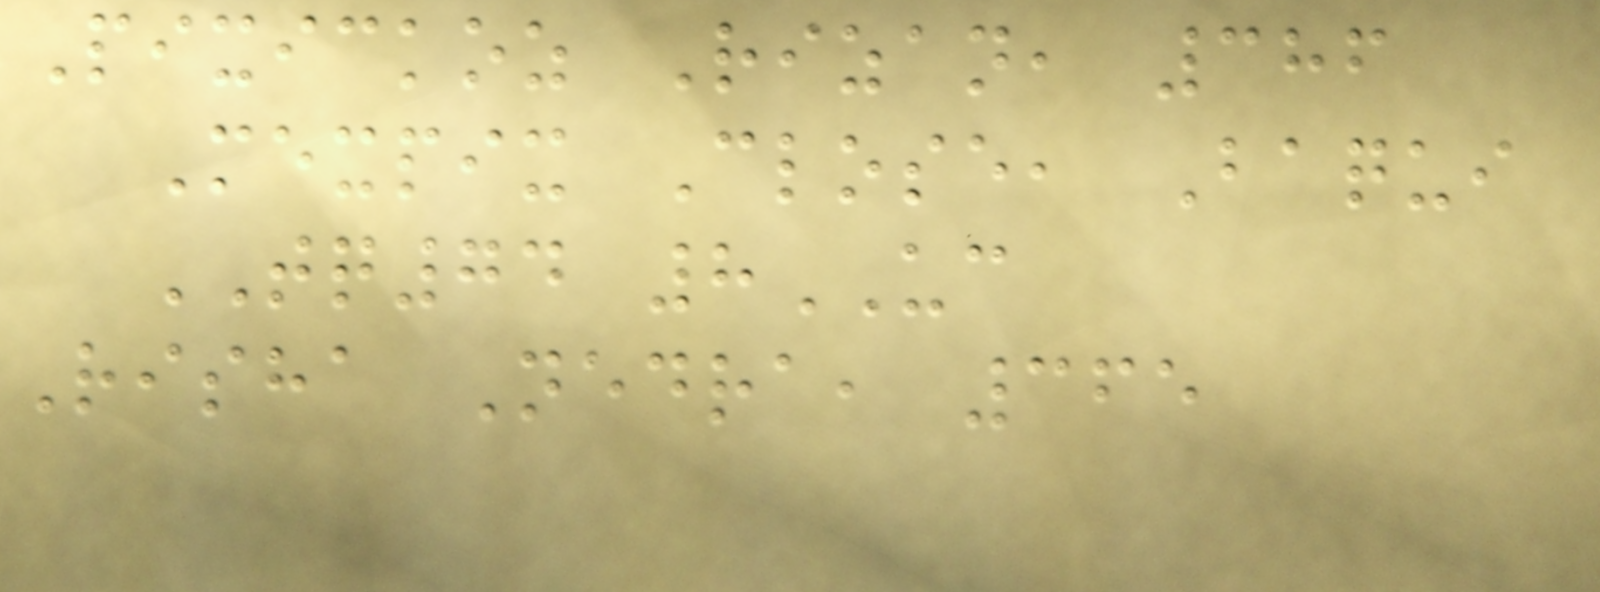Pixickoz Rizan, 386
Mexpix Close, Baqui
TQ74 8UC
Risha Nedra, 365
